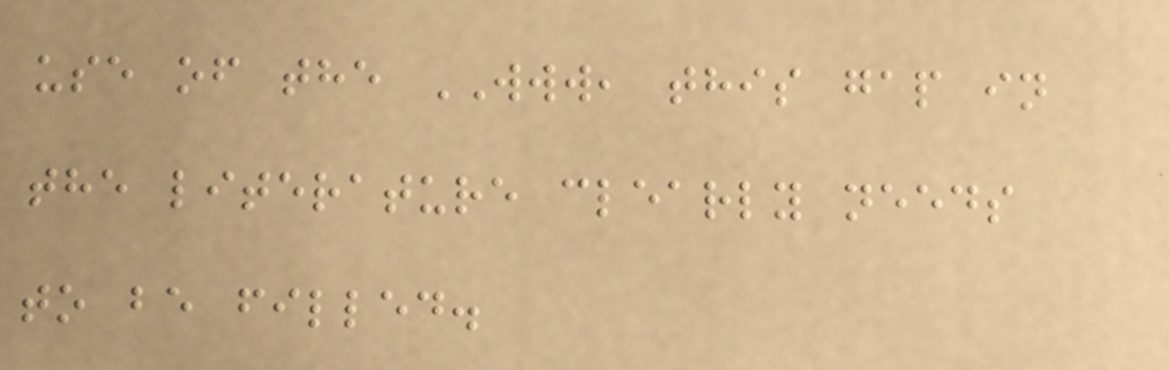use of the WWW, this gap in
the literature clearly needs
to be filled.
